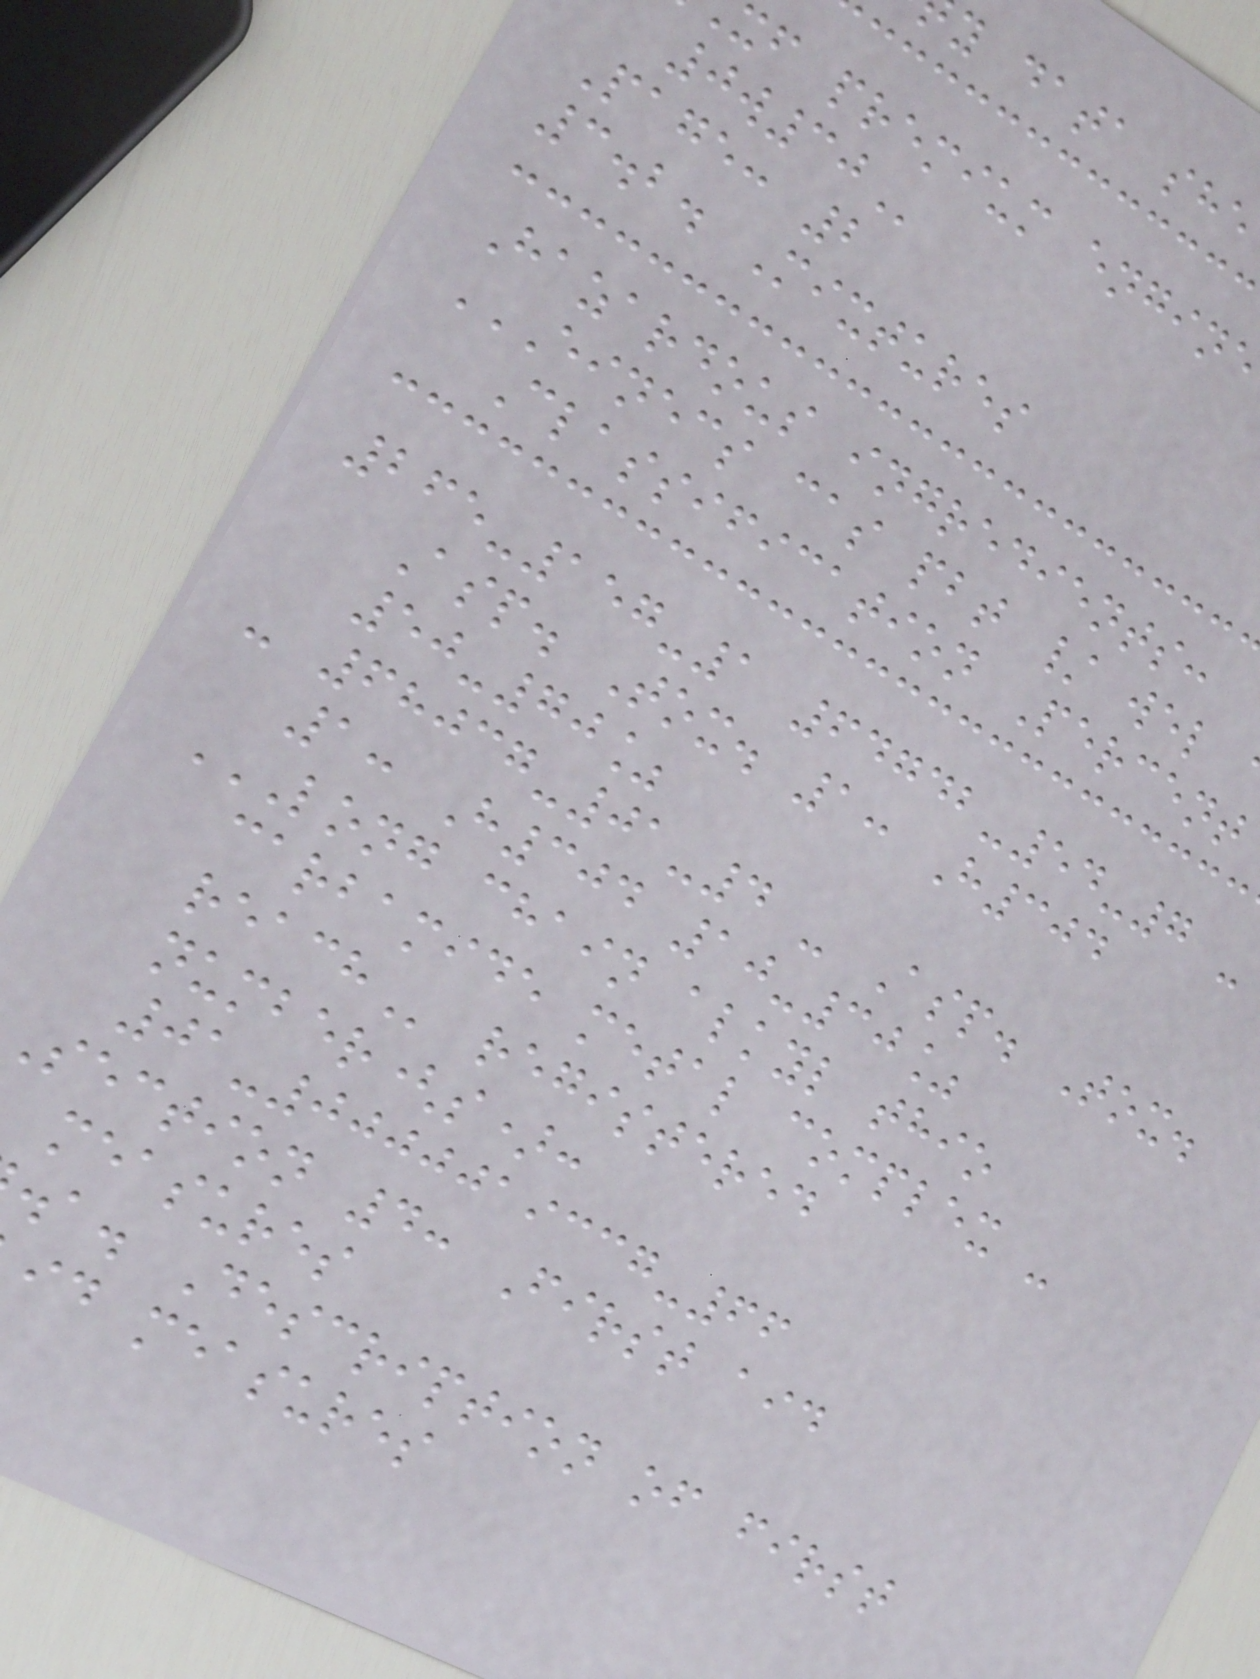y data
xf premium engine
Page: 2
3.2. Mixtures
Hazardous ingredients:
Classification Percent
265-157-1 64742-54-7 -
Asp. Tox. 1: H304
50-70%
- 68037-01-4 - Asp. Tox.
1: H304 10-30%
LONG CHAIN ALKYL THIO
carbamide metal complex -
registered
number(s):
01-0000019337-66
Section 4: First aid
measures
.a. Description of first
id measures
